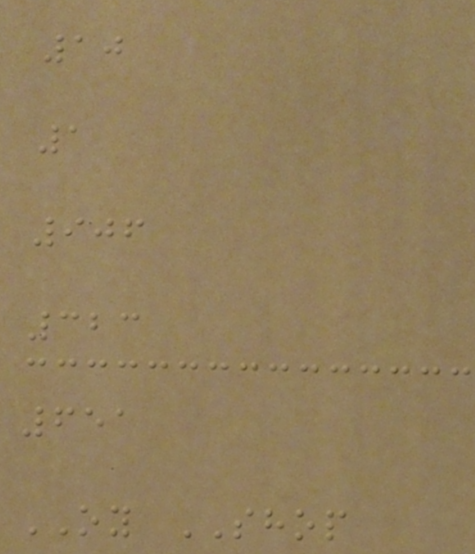10
1
906
323
651
OY SHOP
